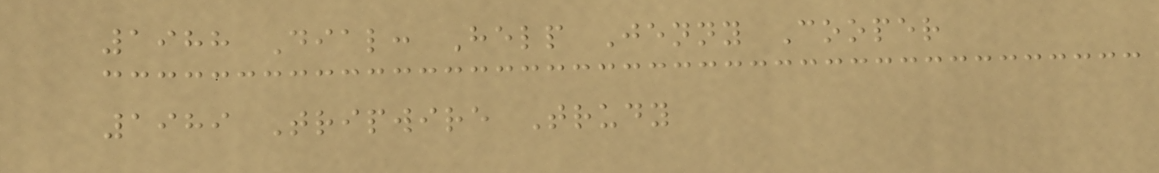1988 Dial: Help Jenny Cooper
1989 Tripwire Trudy
